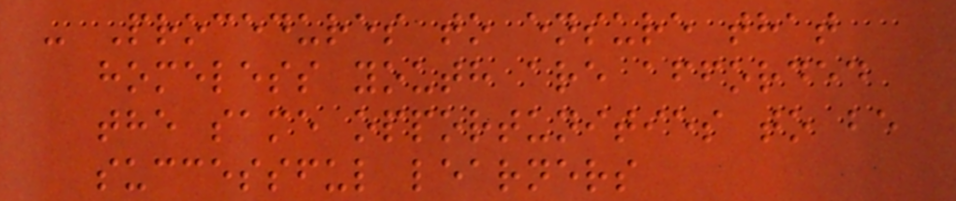- Procedures to ensure that
homeless youth are afforded
the same opportunities to be
successful learners
